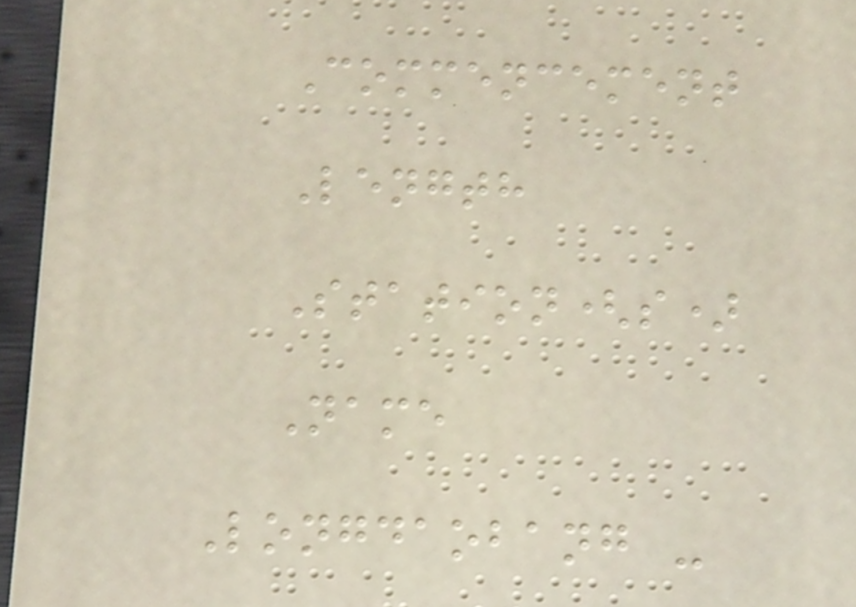Commencement
Length
Station(s)
Name
Longdaobang -
